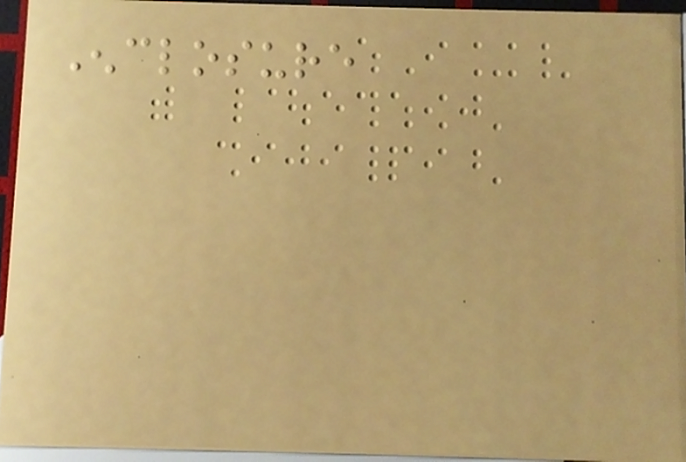Enclosure
